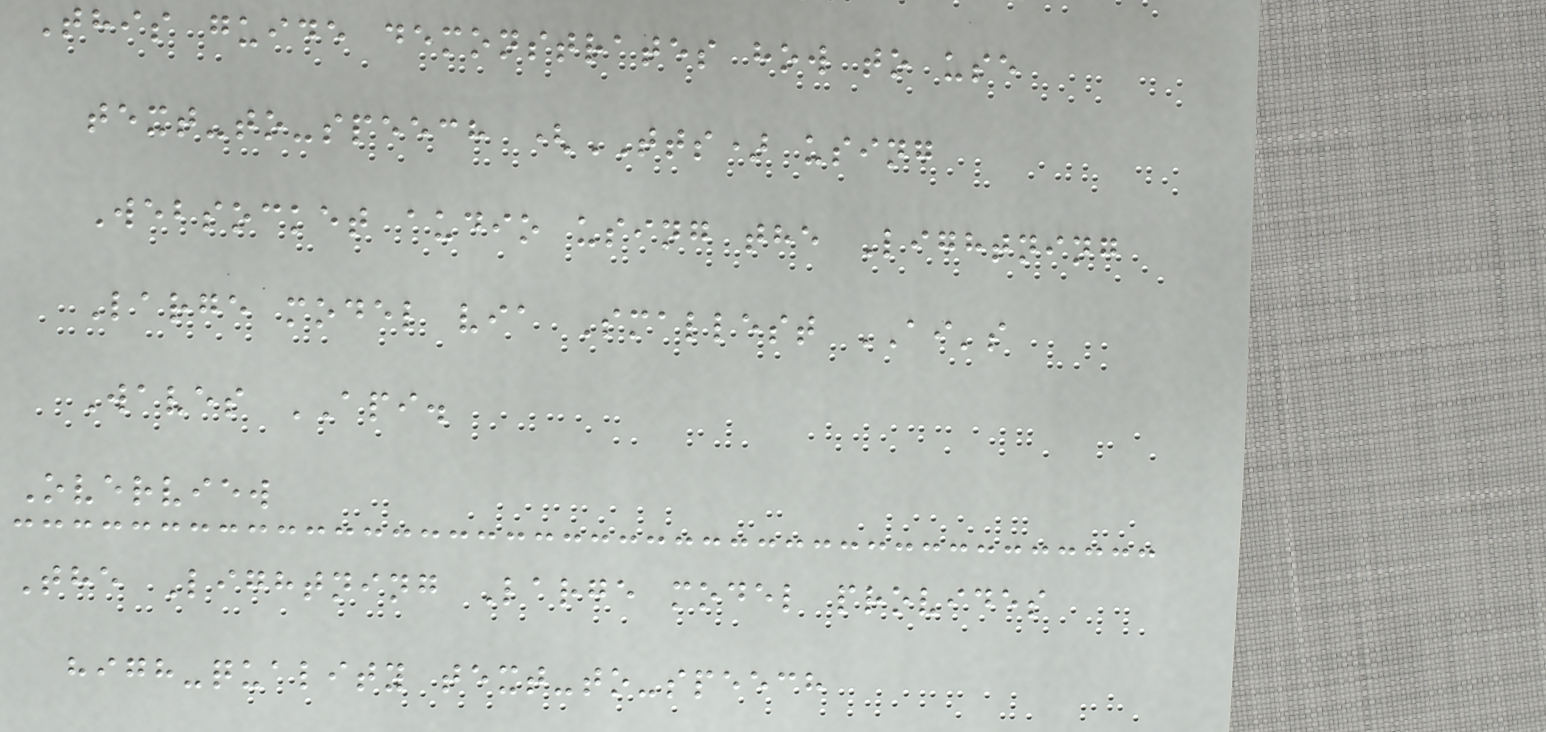This guide demonstrates how to use
text-to-speech (TTS) using
Websocket audio using the Lightning
Large model via Smallest AI's
Waves API.
Overview
The Lightning Large model provides
high-quality text-to-speech
